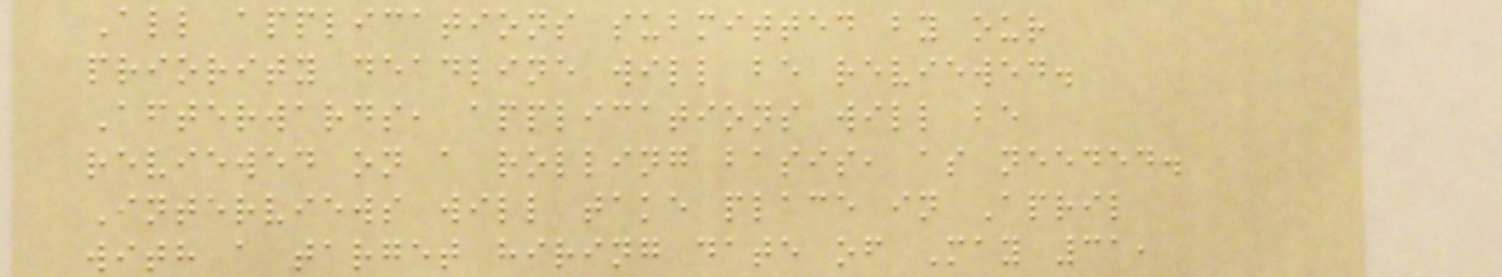All applications submitted by our
priority deadline will be reviewed.
Afterwards, applications will be
reviewed on a rolling basis, as needed.
Interviews will take place in April
with a target hiring date of May 31,
